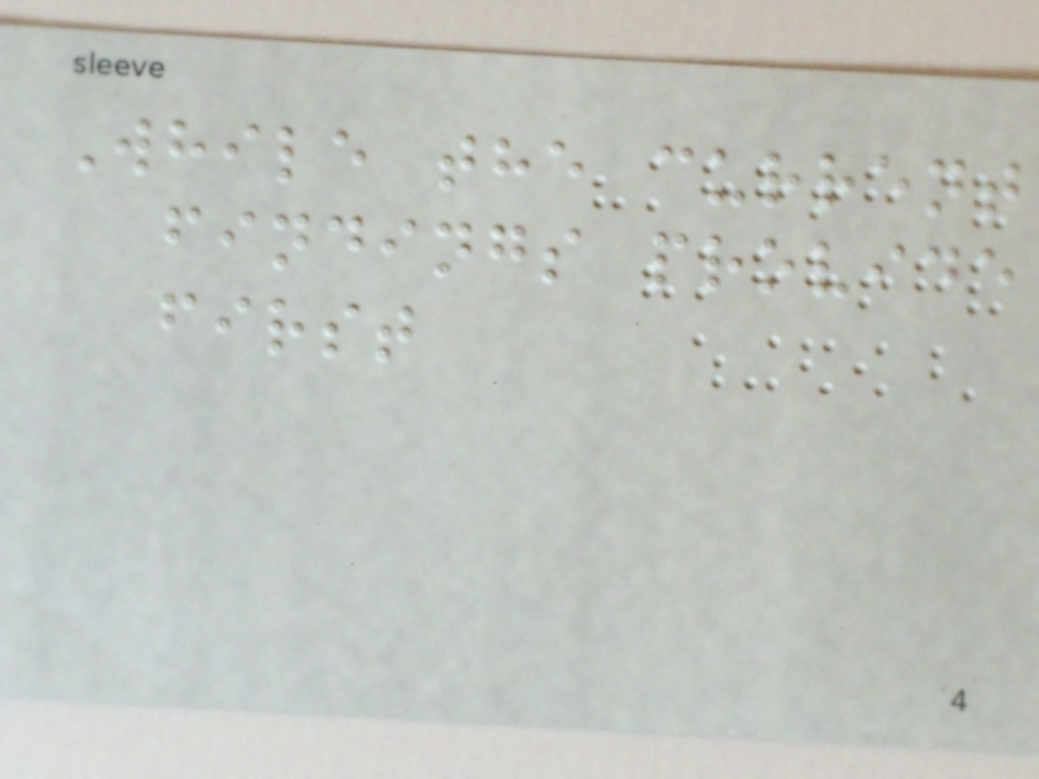While the current
findings provide
first
